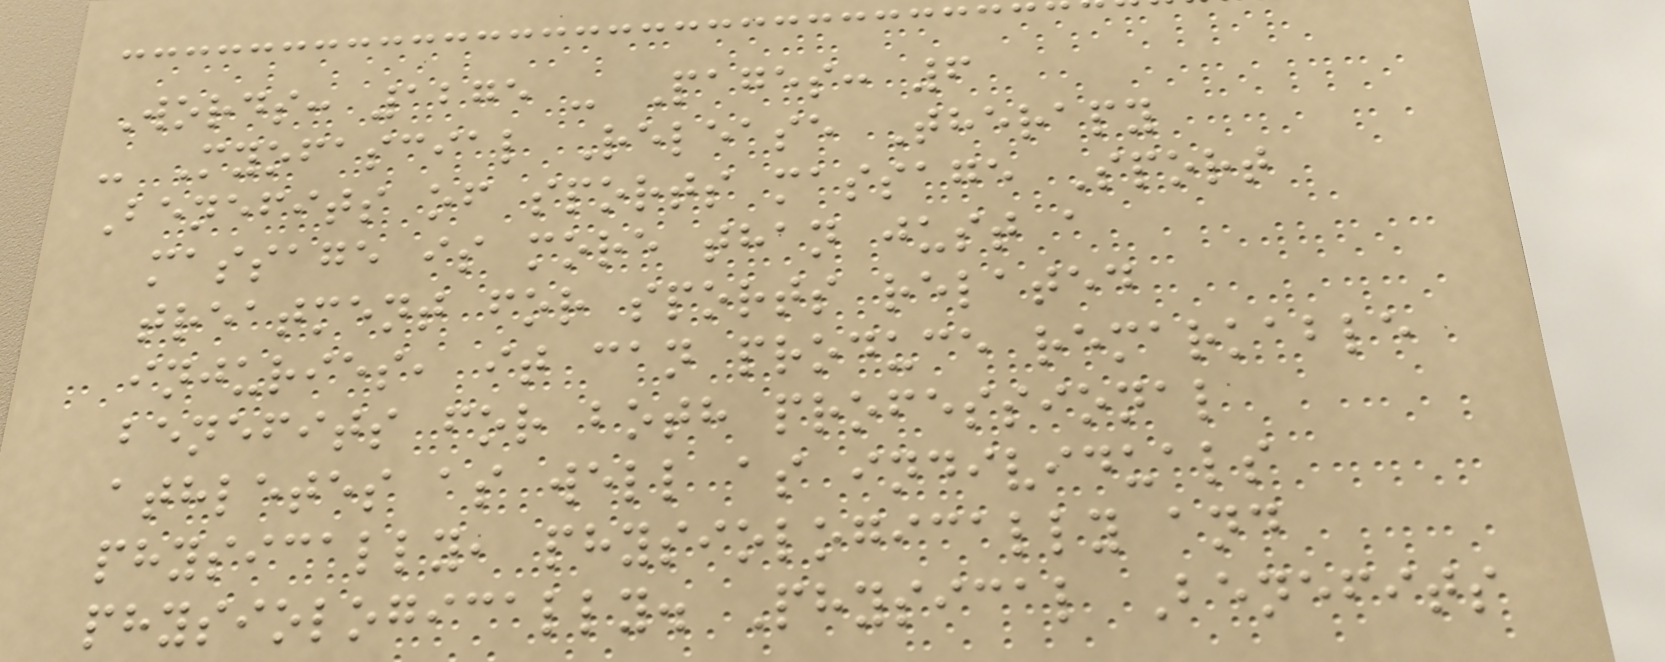Words: 1275 - Pages: 6
- Myofascial Release Therapy
Benefits of sports massage Sport
massage is more than just a
treatment for sports related
injuries, it can produce remarkable
benefits for both professional
athletes as well as individuals
physically, physiologically and
physiologically. Physical Benefits
